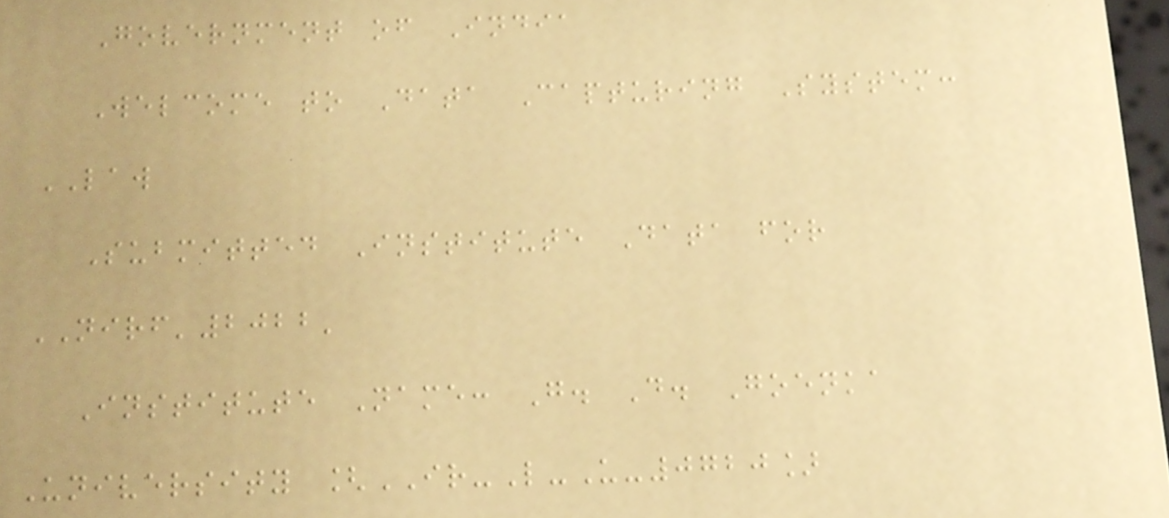Government of India
Welcome to Data Capturing System:
LAW
Submitted Institute Data for
NIRF'2022'
Institute Name: G. D. Goenka
University [IR-L-U-0720]
